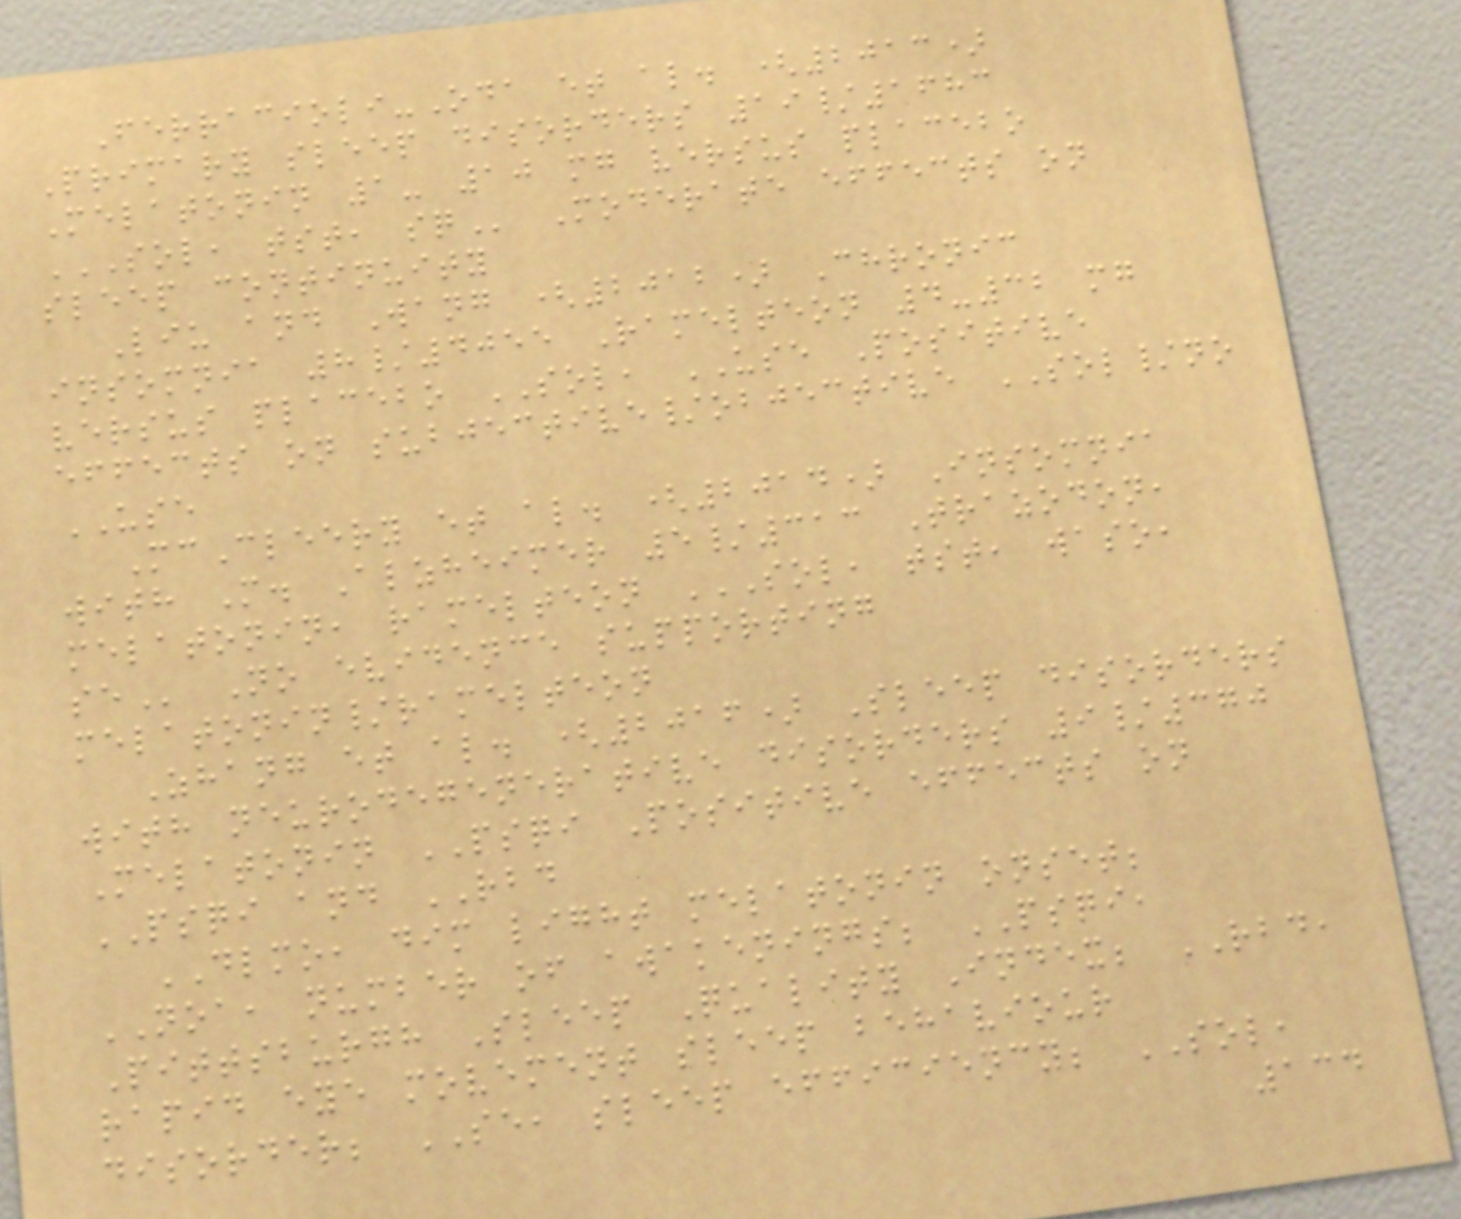Ferracioli-Oda et al. (2013)
Primary sleep disorders 19/1683
Melatonin 1- 10 mg versus placebo
SOL, TST, SQ Moderate effects on
sleep continuity
Liu and Wang (2012) Chronic
insomnia 8/4055 Ramelteon 4-32 mg
versus placebo SOL, USE Positive
effects on subjective/objective SOL/no
USE
McCleery et al. (2014) Insomnia
with M. Alzheimer 5/313 Trazodon,
melatonin, ramelteon SOL, TST, WASO,
SE No evidence supporting
melatonin/ramelteon
Zhang et al. (2016) Sleep disorders
with neurodegenerative disorders 9/370
Melatonin PSQI Positive effects on
PSQI and RBD
DLMO, dim light melatonin onset;
NOA, number of awakenings; PSQI,
Pittsburgh Sleep Quality Index; RBD,
rapid eye movement sleep behaviour
disorder; SE, sleep efficiency; SOL,
134
